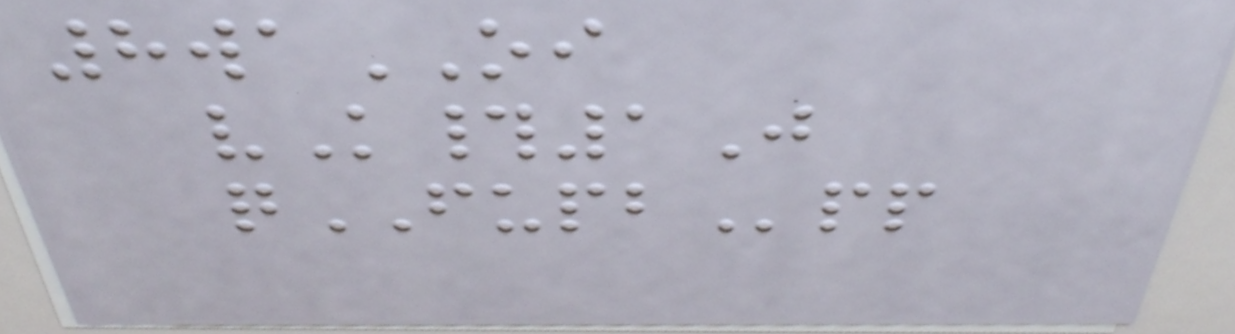8waOI
vK#1J
qFUPBpp
